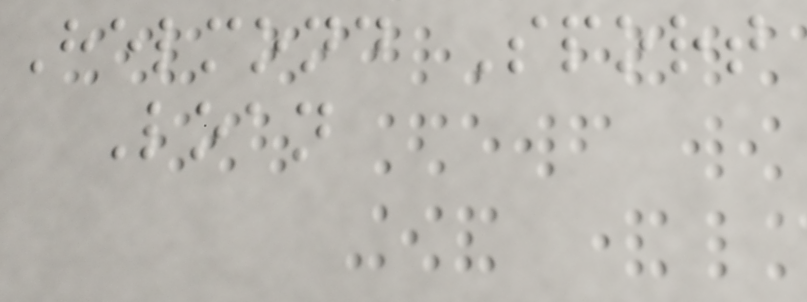Helmond Sport
Loan
